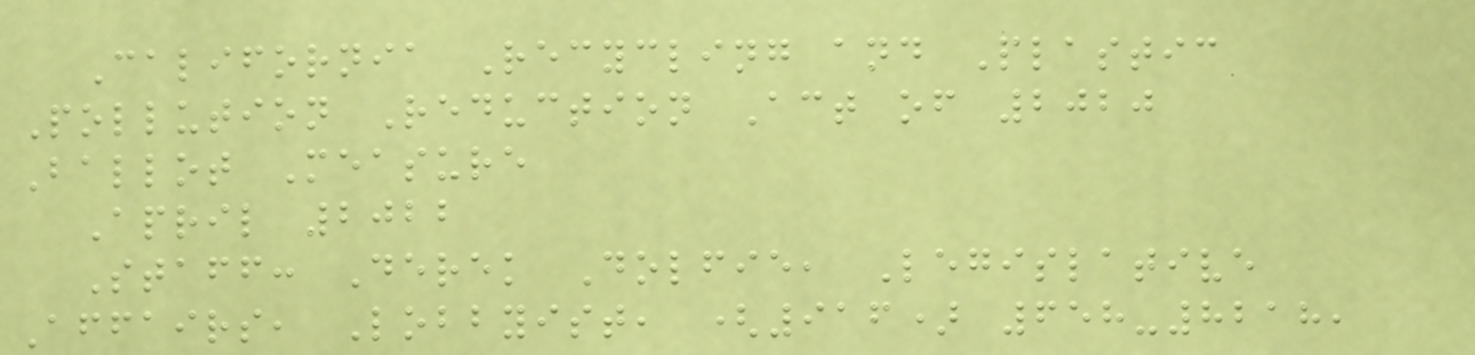California Recycling and Plastic
Pollution Reduction Act of 2020
Ballot Measure
April 2022
Staff: Derek Dolfie, Legislative
Affairs, Lobbyist, (916) 658-8218,
